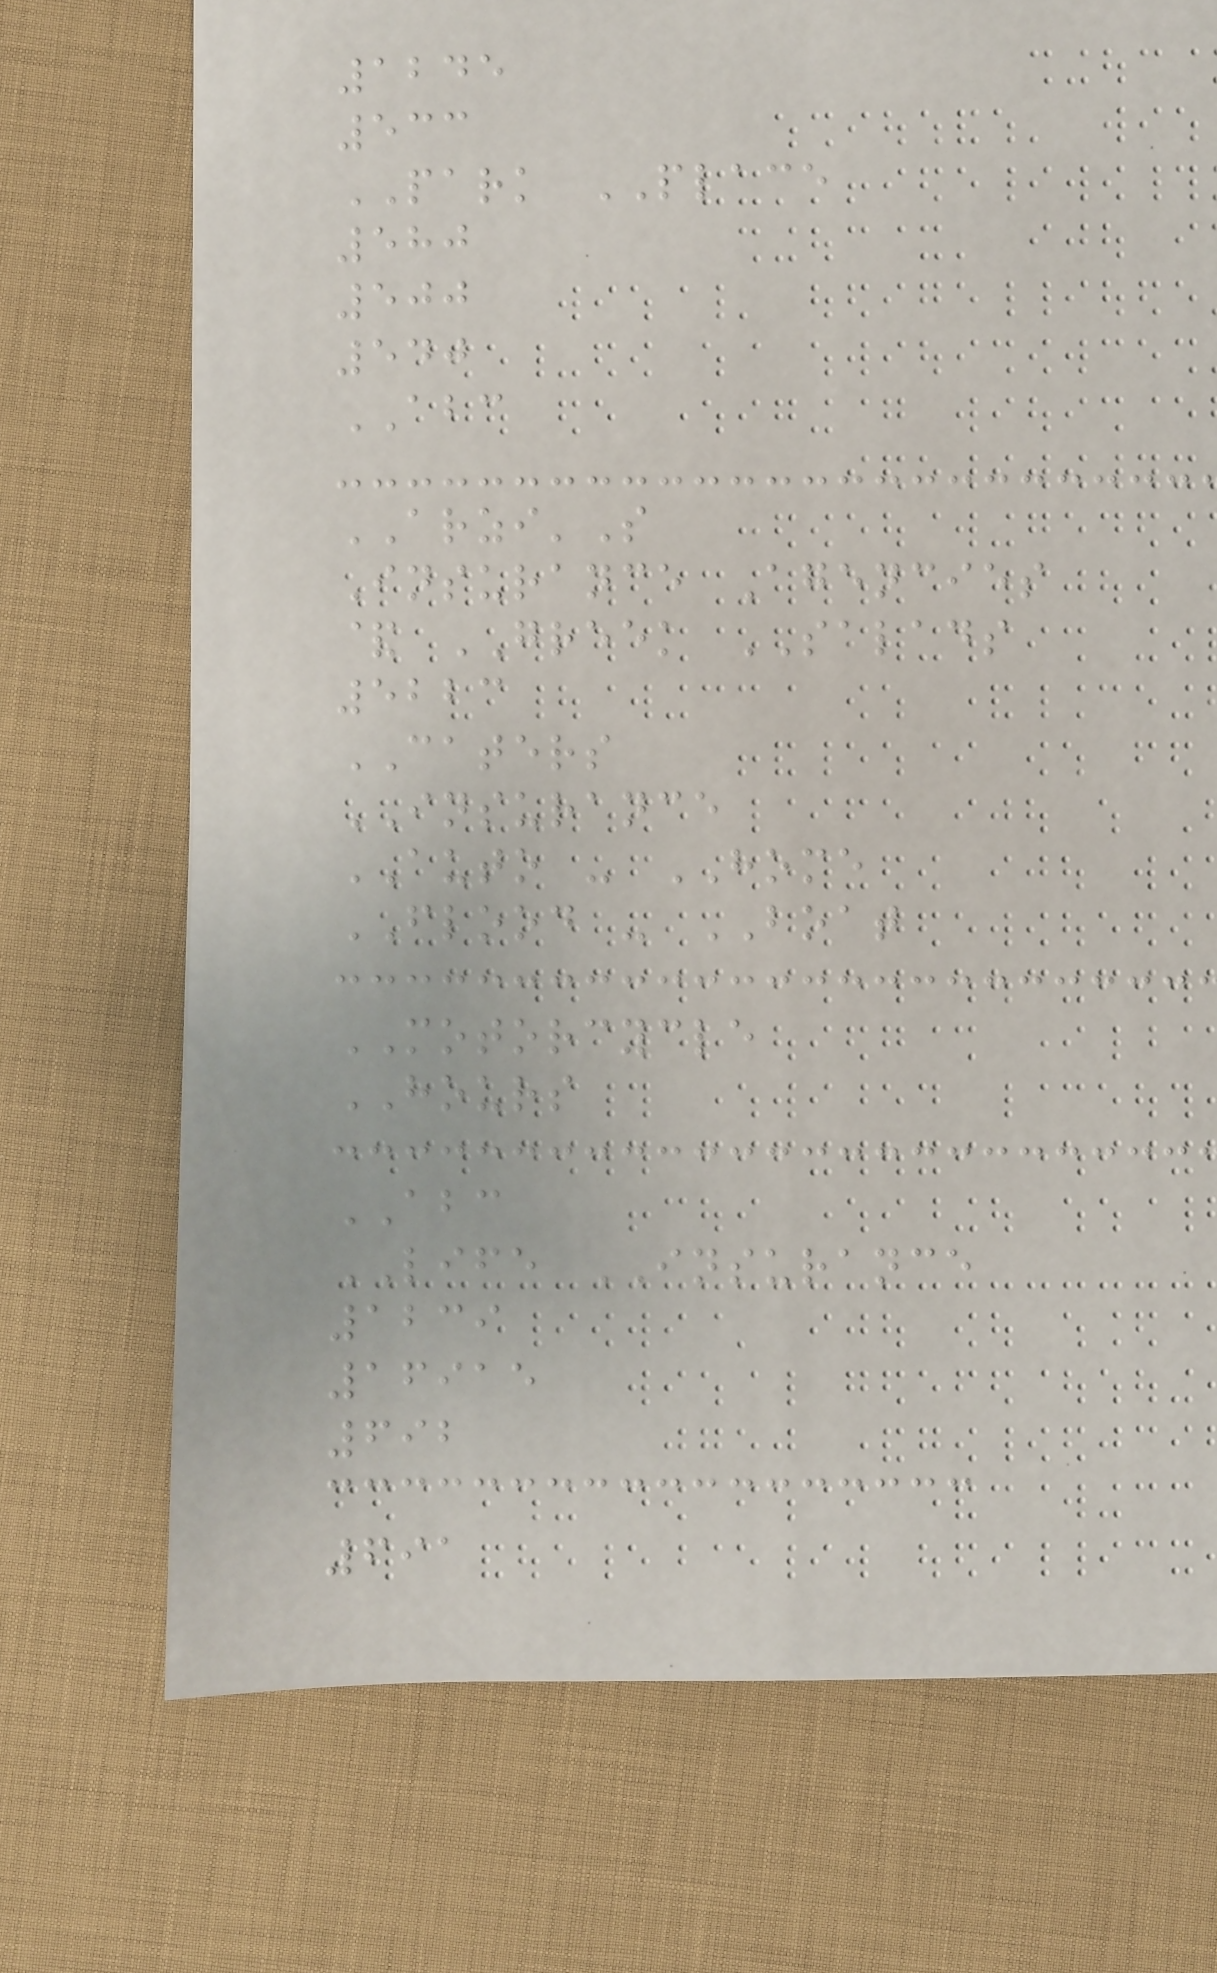1245
533
PARK PLACE
580
500
540
ABC
ARZI'S
Insurance Agencies
& GREEK SALADS
5223
CATERS
INSURANCE
AUTO - HOME
FLOOD - BOAT
MOTORCYCLE
HOURS
ABC
LIFE INSURANCE
1239
16915
692
691
